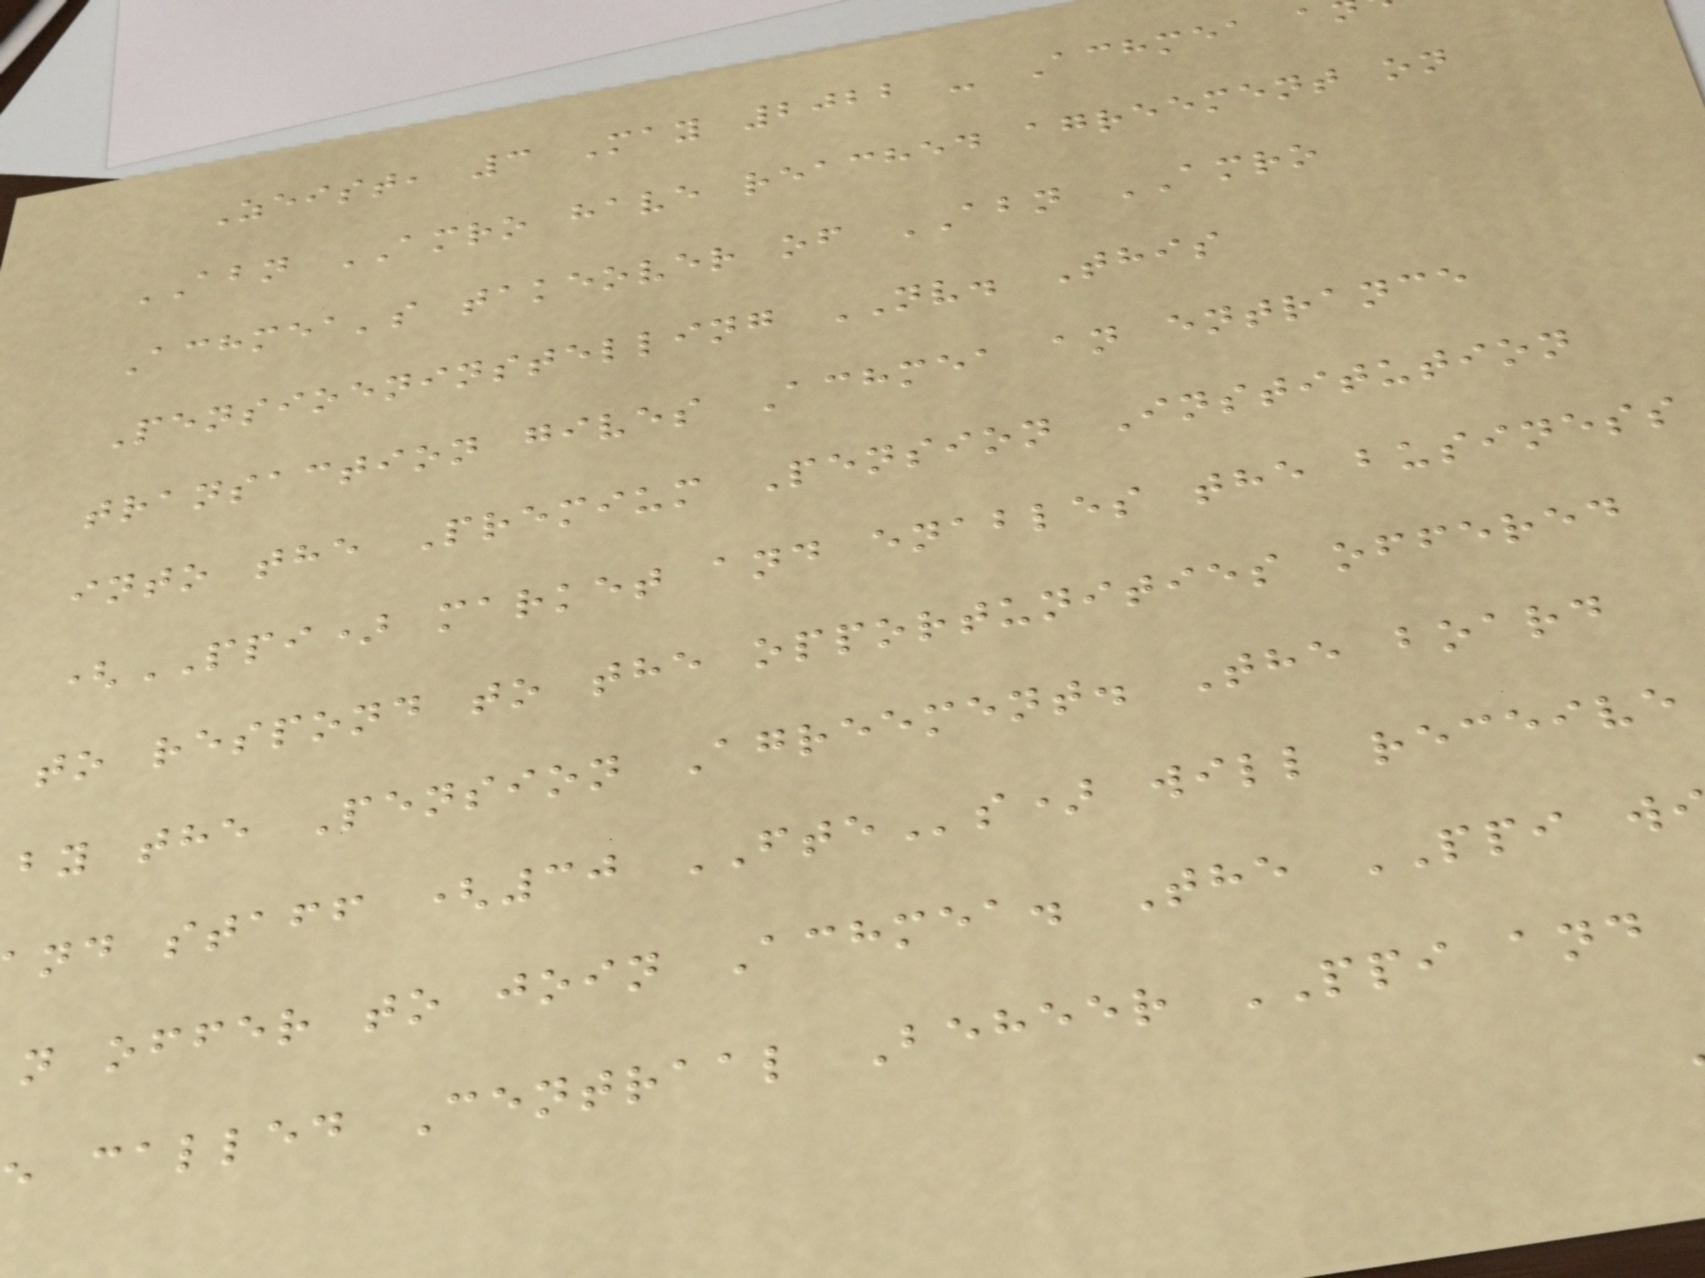Zeist, 3 May 2022 - Achmea a
ABN AMRO have reached agreement on
Achmea's takeover of ABN AMRO
Pensioeninstelling NV. This
transaction gives Achmea an entrance
into the Premium Pension Institution
(PPI) market and enables the business
to respond to the opportunities offered
by the Pension Agreement. The board
nd staff (30 FTEs) will receive
n offer to join Achmea. The PPI w
called Centraal Beheer PPI and
